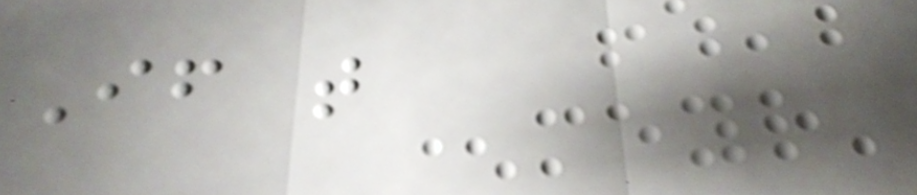If that
